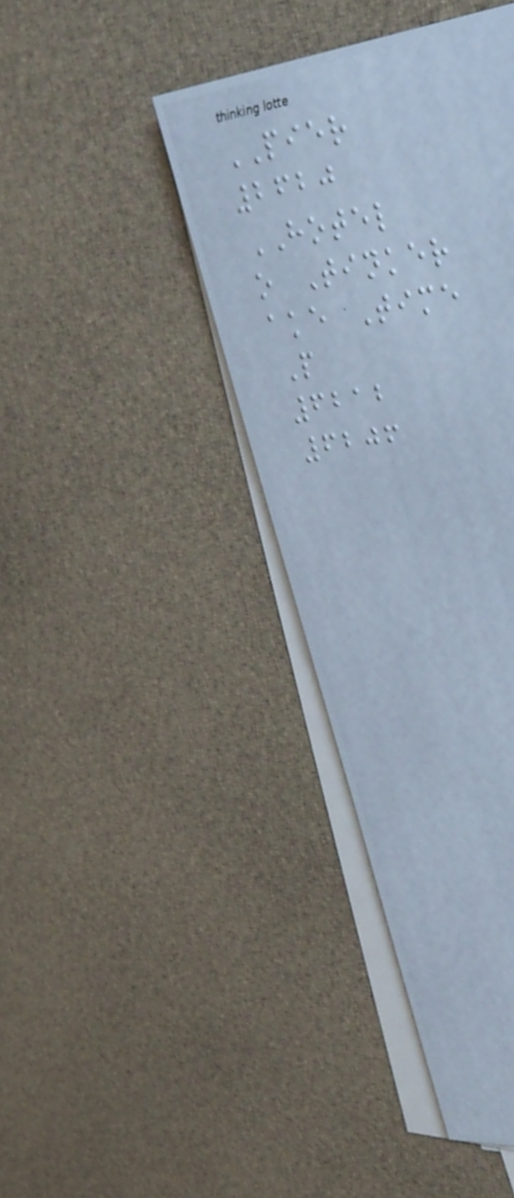PIER
2620
HOTEL
o Tinker
ake Time
P
6212
6206
